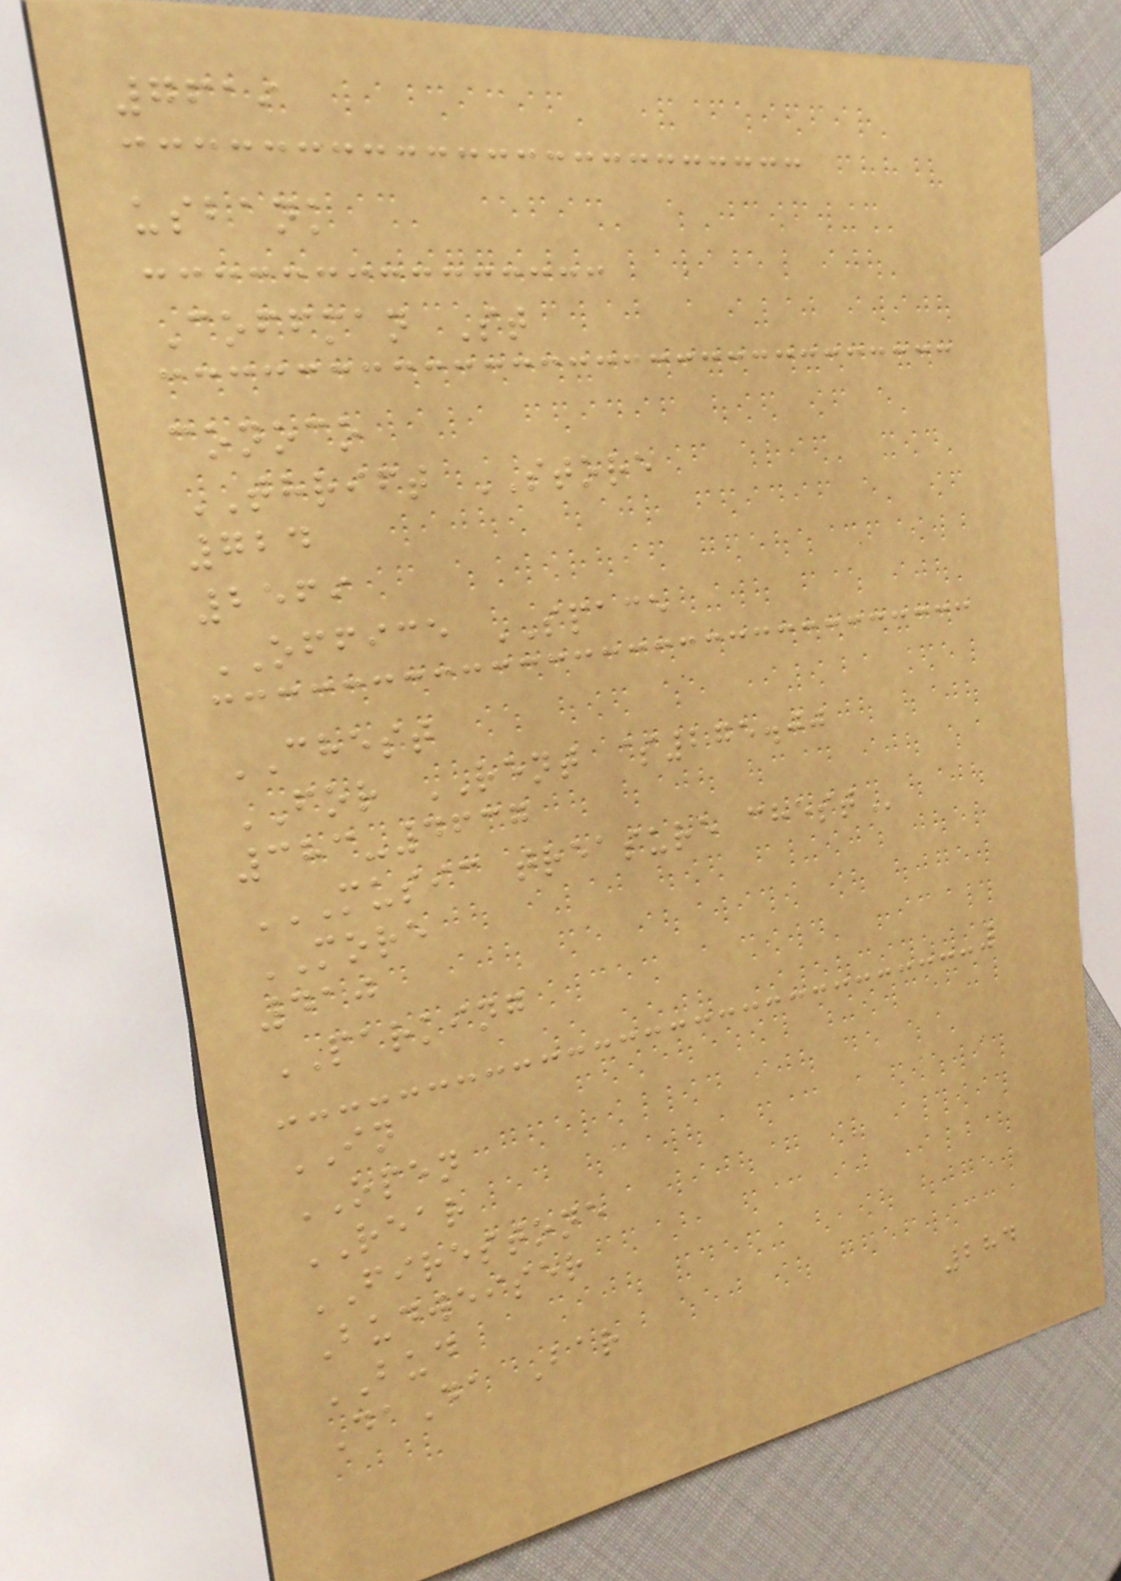7619
usbank
Coffman St
conoco
THRIFT STORE
724
2569
OFFICE SPACE
CHEST
FOR RENT $275.00
383-4637
MUSIC TREASURE CHEST
MORE
410
PARKING
IN
OPEN
REAR
FIRESTONE
Budweiser
BUD
DaDa Bar
284
